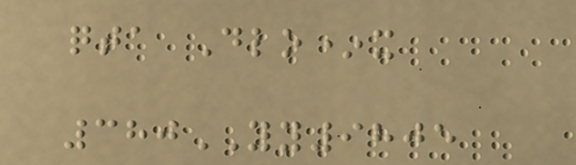qta Dlo*x
380YY9805
